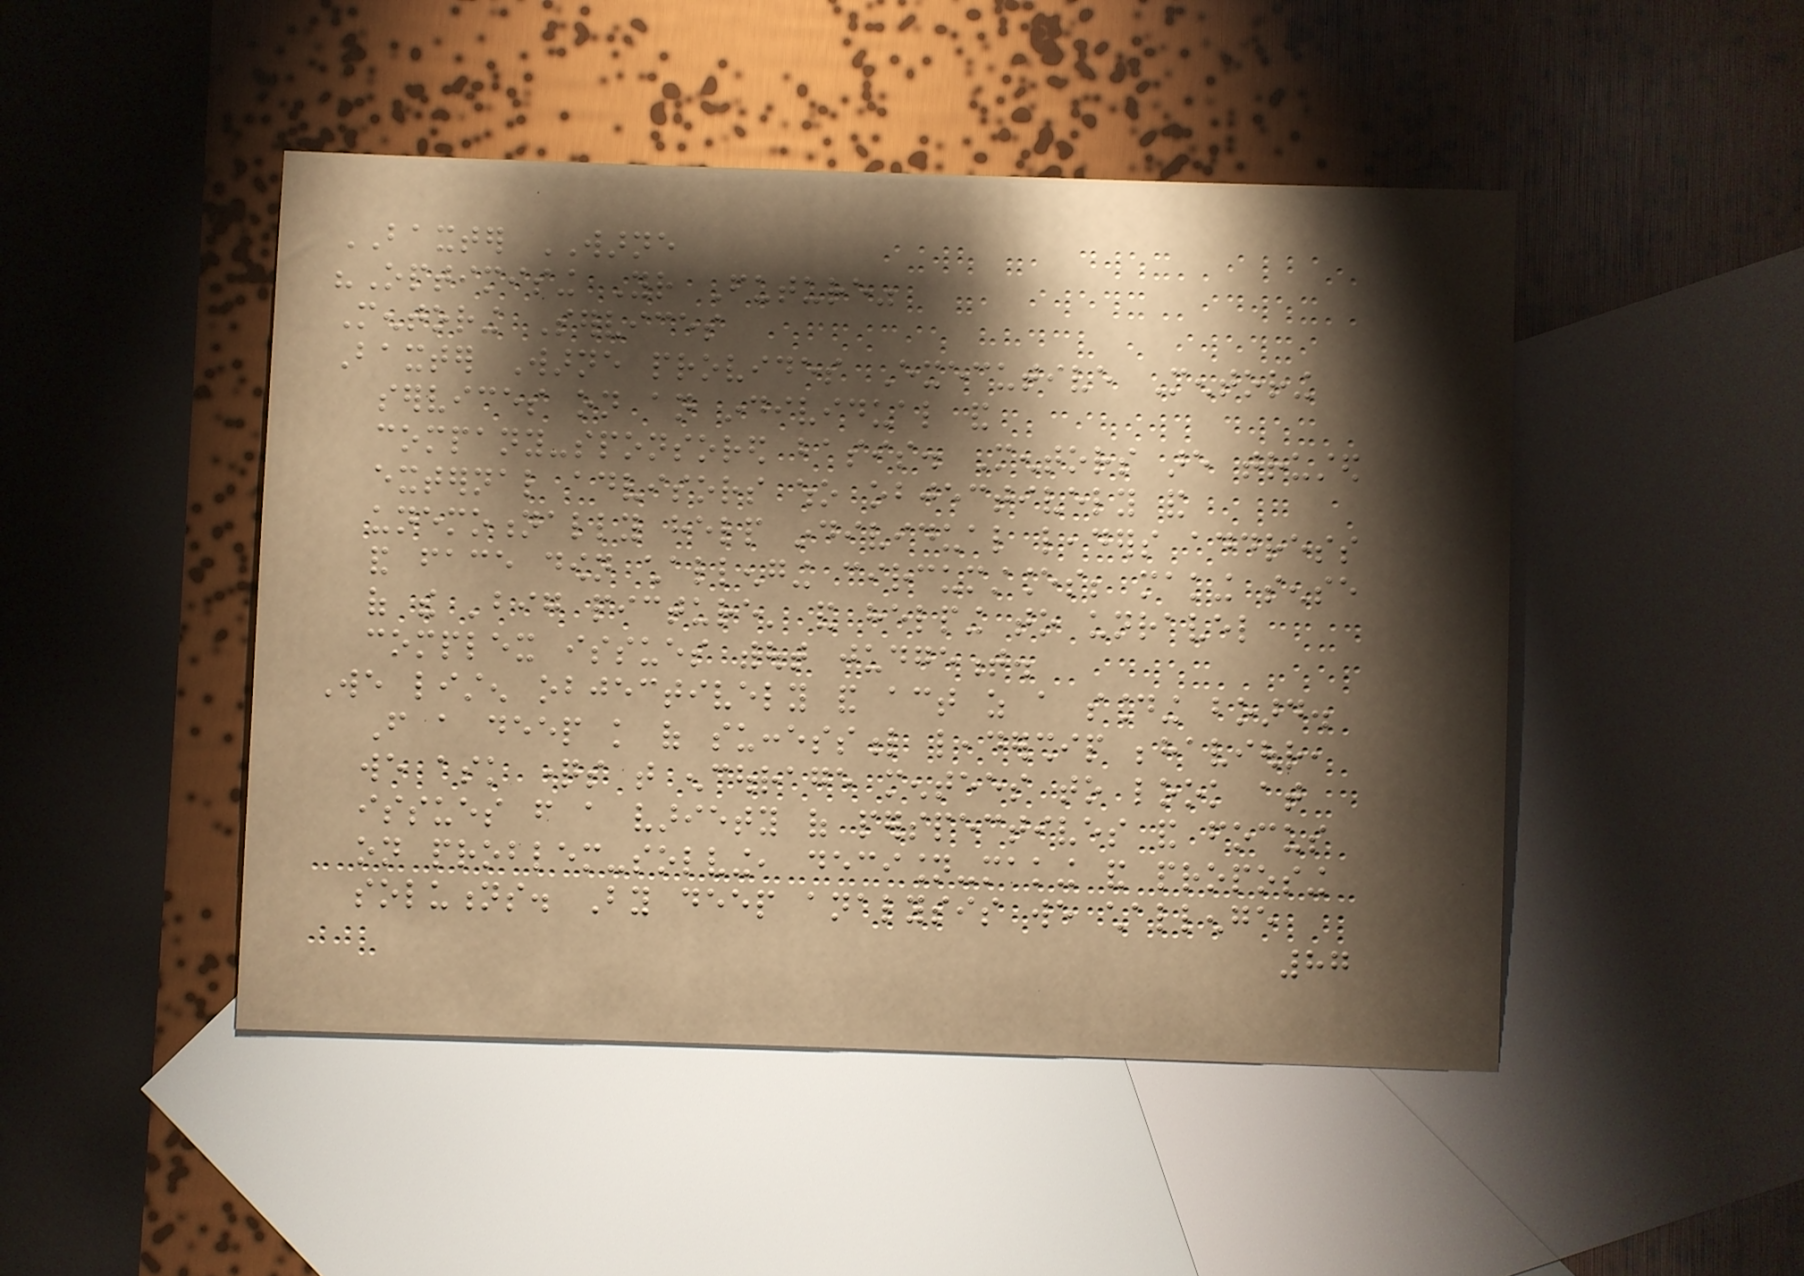BAXTER WARNE
"Optimising Your Future"
Mentoring Services
Baxter Warne provides Executive Mentoring
services on an individual and
company-sponsored basis. Mentors are trusted
external advisors who objectively and
unemotionally help individual leaders address
and face down challenging circumstances; making sense
of the 'big picture' and helping to unravel
complex issues without judgement.
We listen objectively and act as a sounding board.
From a deep knowledge of successful leadership behaviour,
we ask questions that encourage mentees to look at
issues from a variety of perspectives and focus
on problem-solving, decision-making and proposing
solutions. By deep analysis we challenge
87
